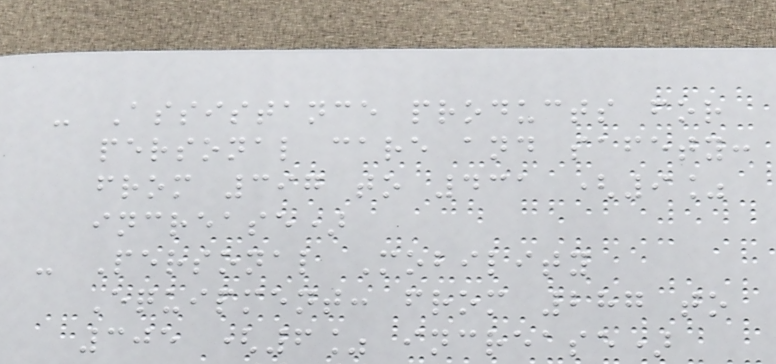- Assistance products for
personal care and safety:
from 397 to 431 (9%
increase)
- Personal Mobility
Equipment: from 287 to
305 (6% increase)
